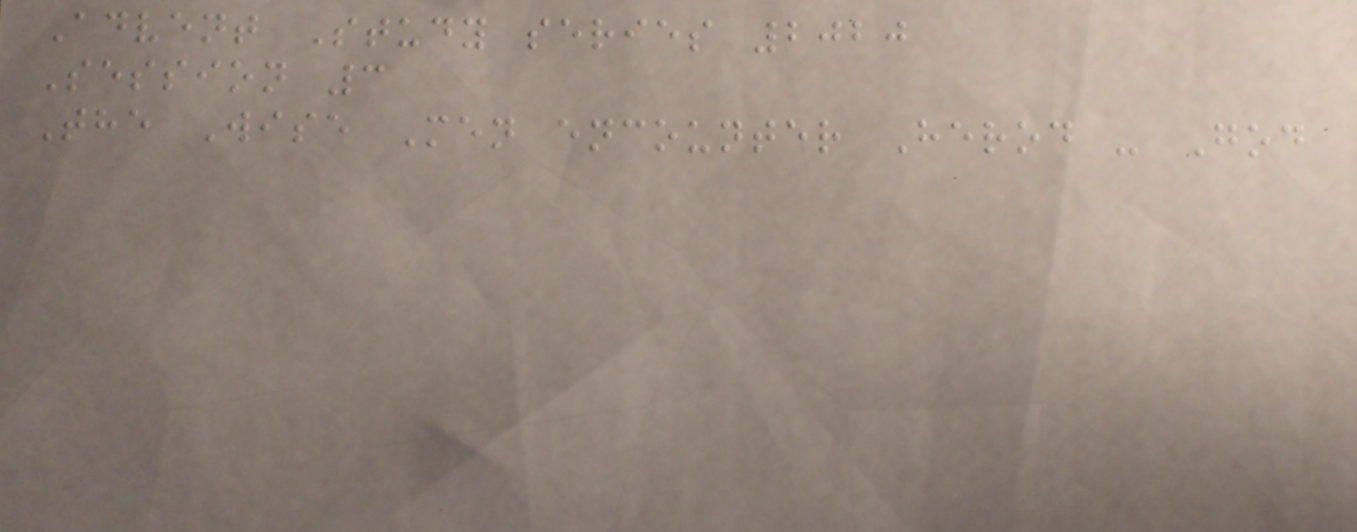Advent Study series 2020
Session 3
The Wise Men encounter Herod - God
